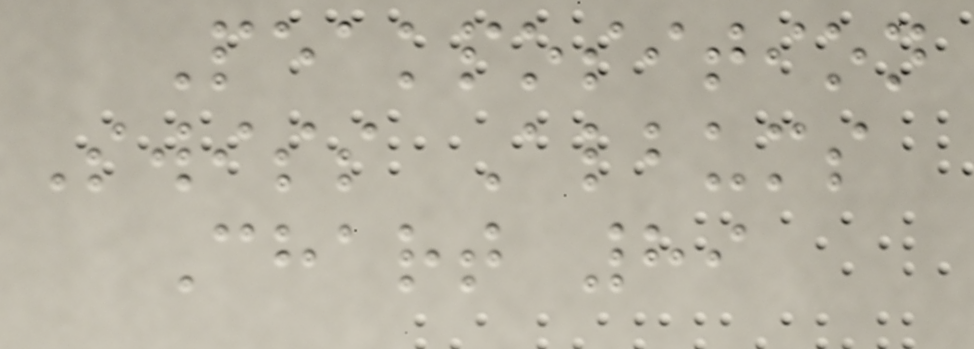Peakposition
Swiss Albums
Chart 89
